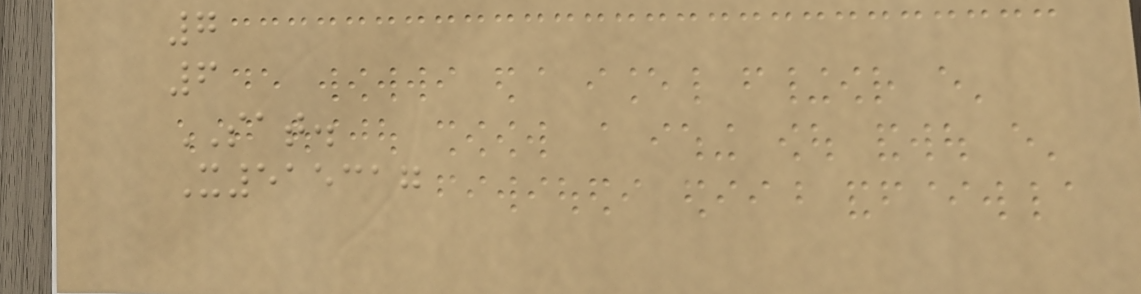7
6
SAT.
X515317
